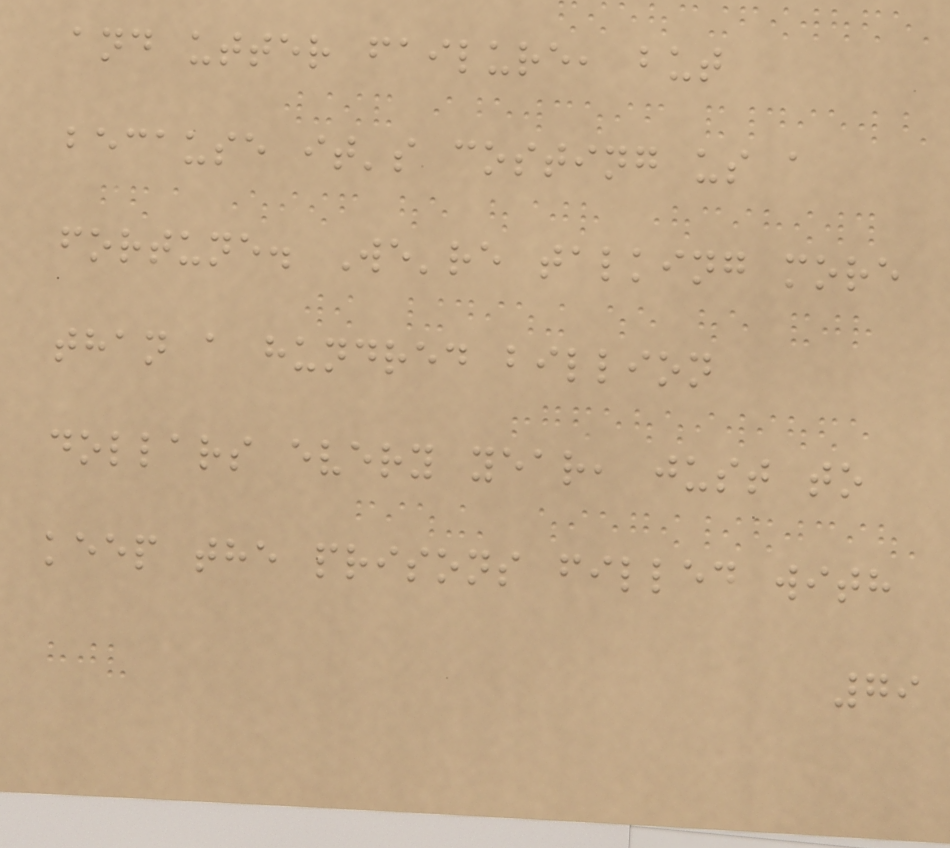and utter failure, but
because it's costing us a
fortune. We're talking more
than a hundred billion
dollars every year, just to
keep the prisons filled with
79
